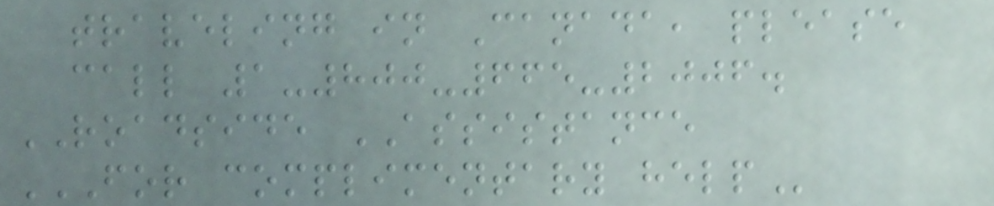traveling in Canada, please
call 1-800-665-2006.
ROADSIDE ASSISTANCE
FOR COMPLIMENTARY HELP
